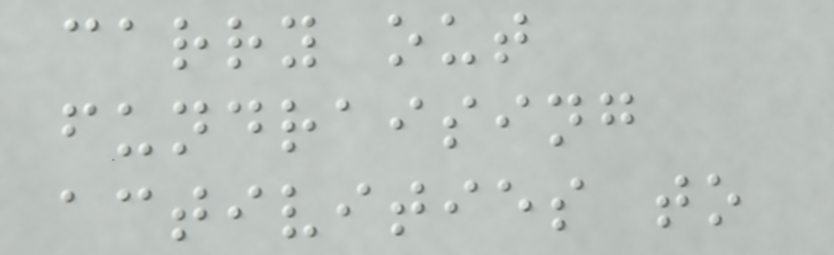carry out
fundraising
activities to
